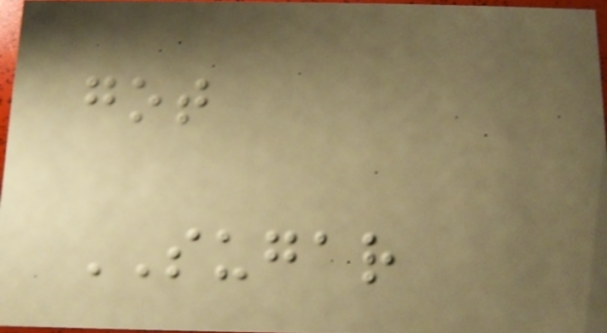got
SUGAR
